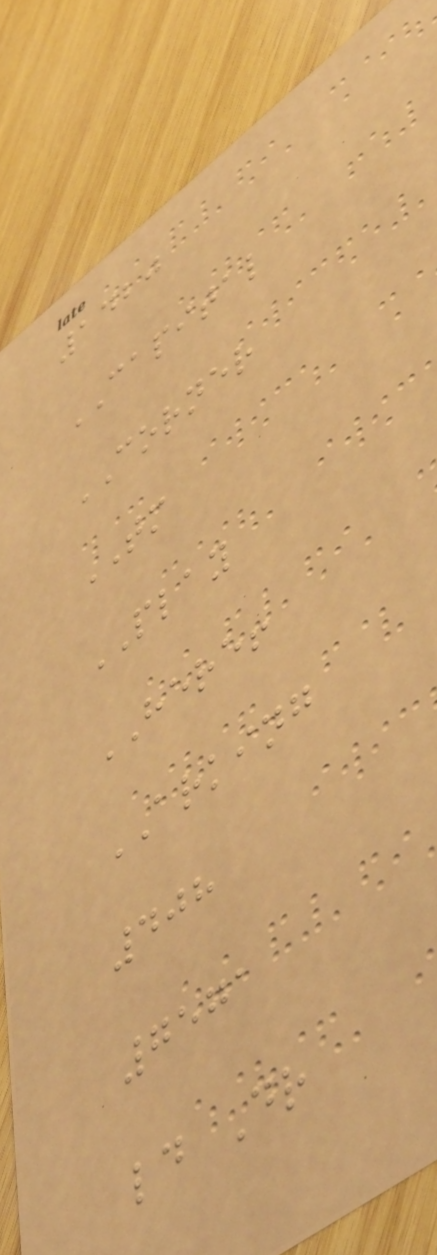1420
CAPITAL
CORNER
TM
PLAY
HERE!
ARKING
408
7571
ld Dr
